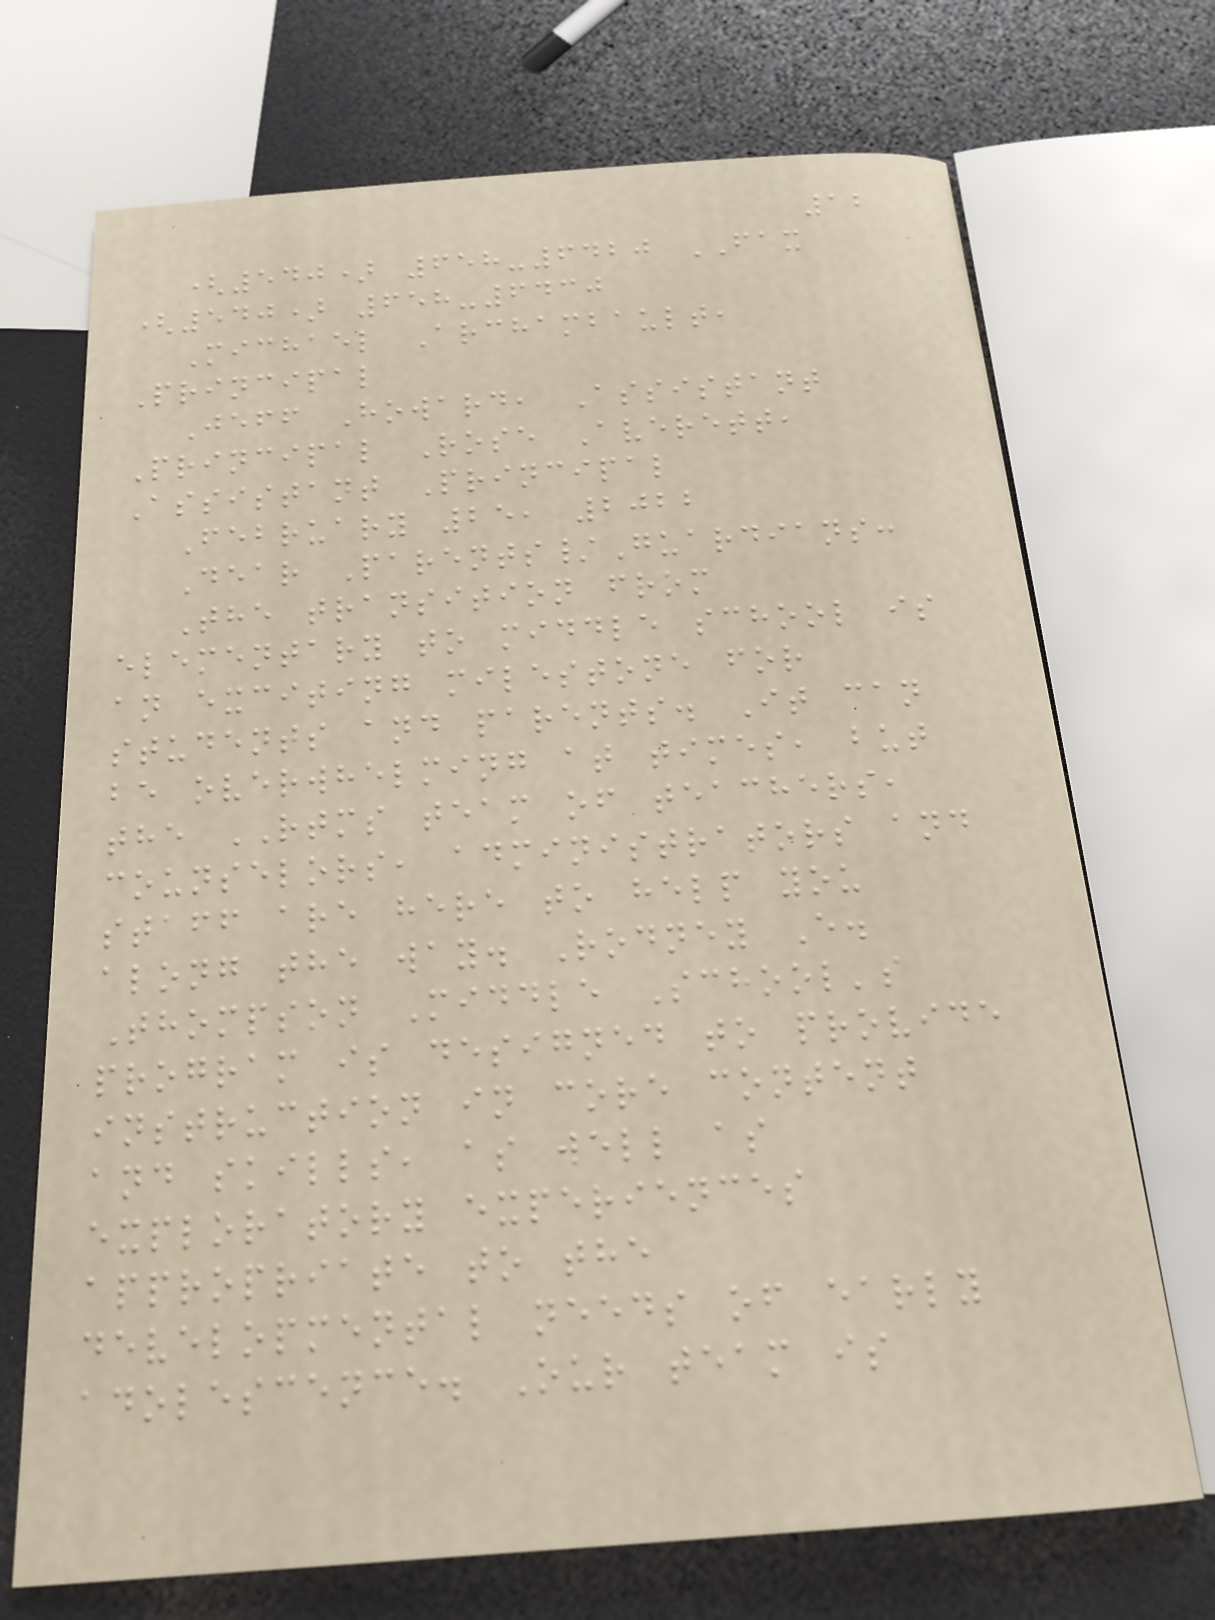12
(540) 658-6420 FAX
(540) 658-6430
Michael Archambault,
Principal
Jeff Howard, Assistant
Principal Rose Averett,
Assistant Principal
February 25, 2022
Dear Parents/Guardians:
The transition from
elementary to middle school is
an exciting milestone for
students and parents. It can
be overwhelming at times, but
the RTMS team of teachers,
counselors, administrators and
staff are here to help you
along the way. Rodney E.
Thompson Middle School's
program is designed to provide
instruction in core content
and skills, as well as
exploratory experiences
appropriate to the
developmental needs of early
adolescence. Our team is
